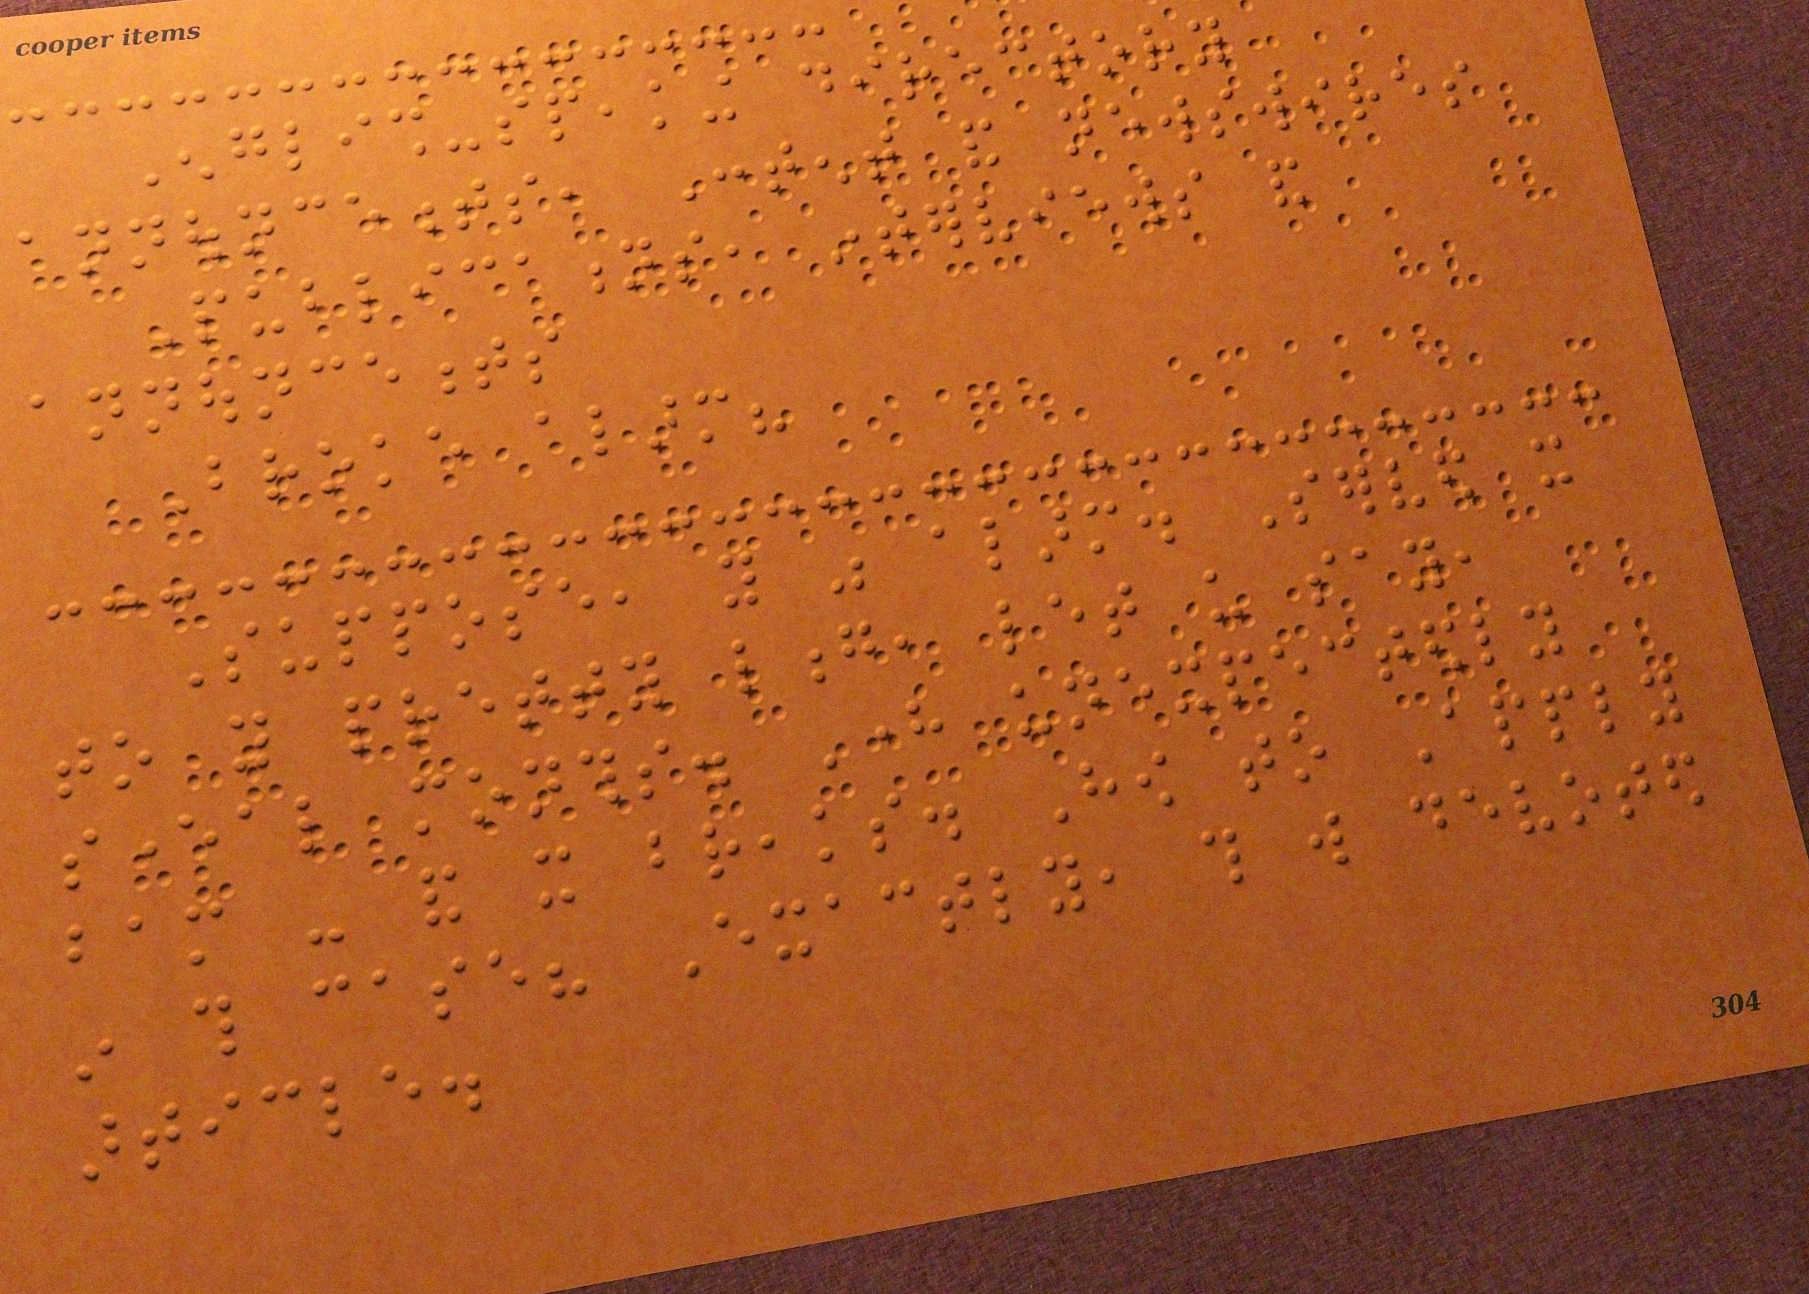English-speaking directory
announcements, Content and newswires
Publications, interviews and
announcements
Broke alarm?
Suppose, you was alarm. Served it
to you pretty long, let us say,
several months. Here unexpectedly
bam - and it breaks. How to Apply
in this case? Exactly, this will devoted
article.
